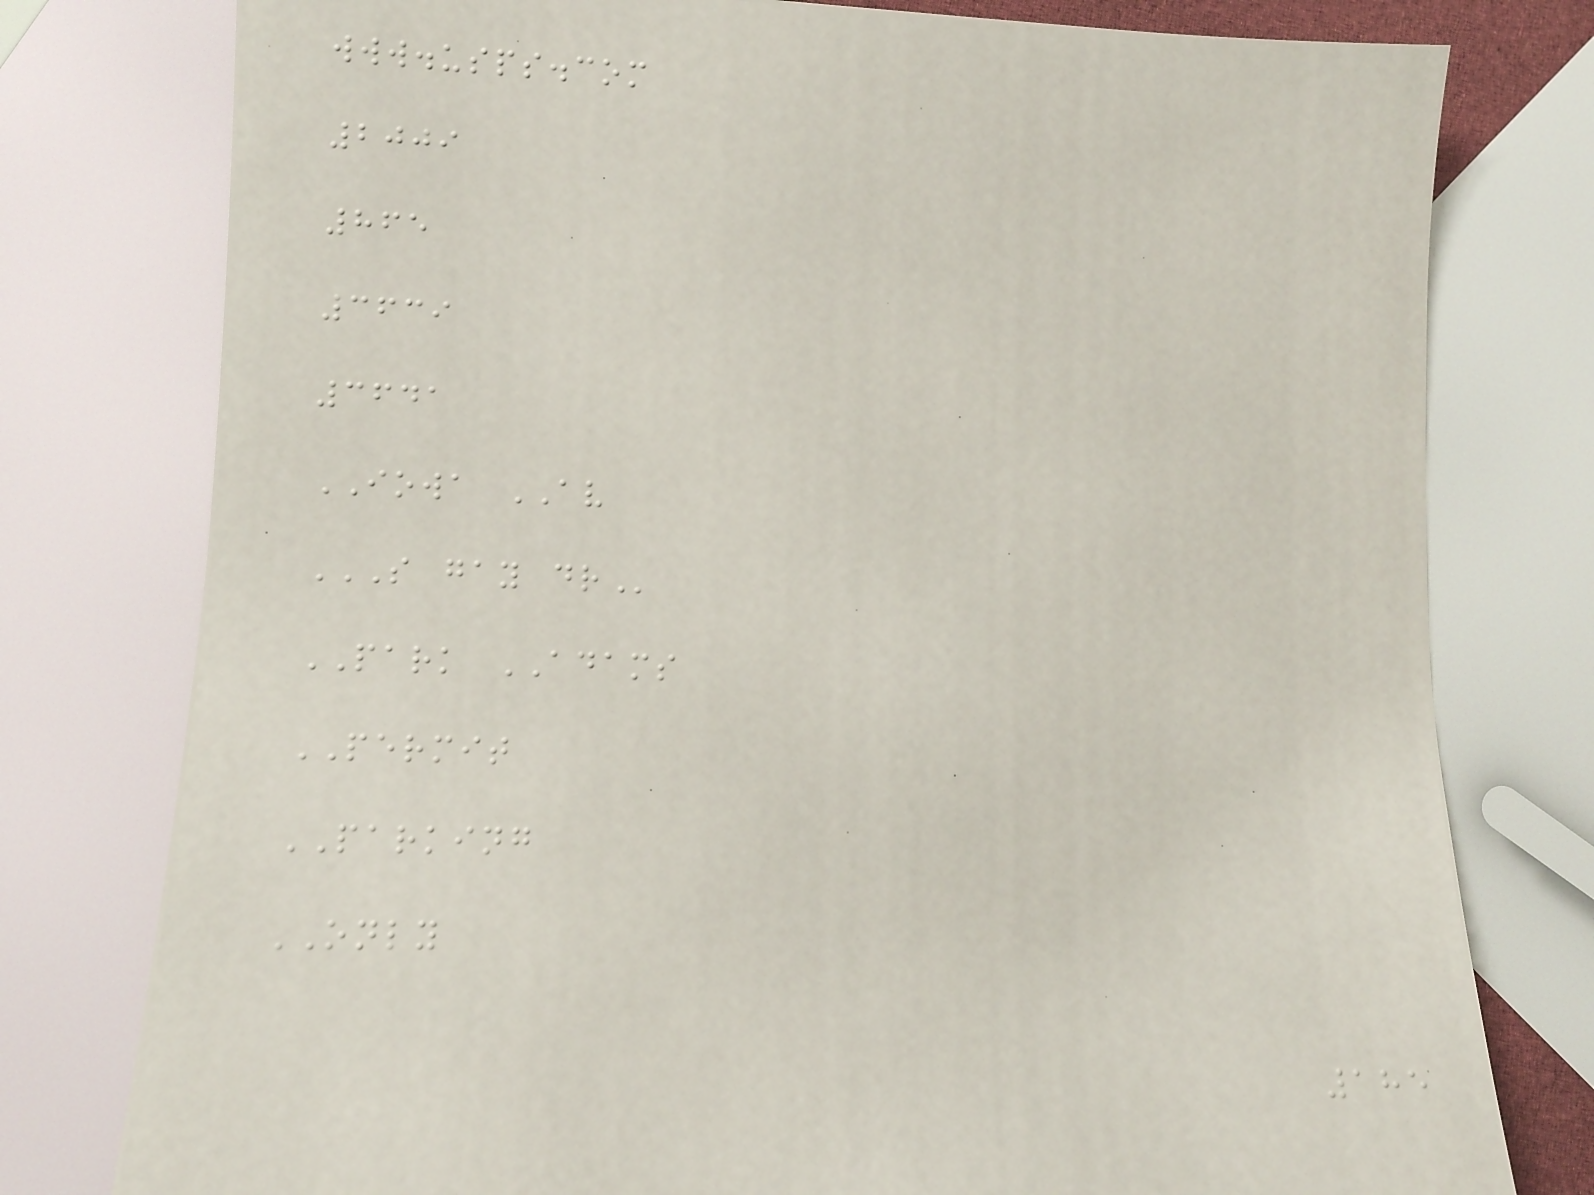www.usps.com
2009
865
3639
3641
IOWA AV
S GAY DR
PARK ADAMS
PERMIT
PARKING
ONLY
185
